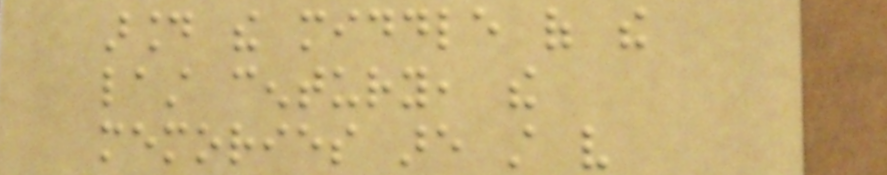around the middle of the
last century, the
memories are still very
